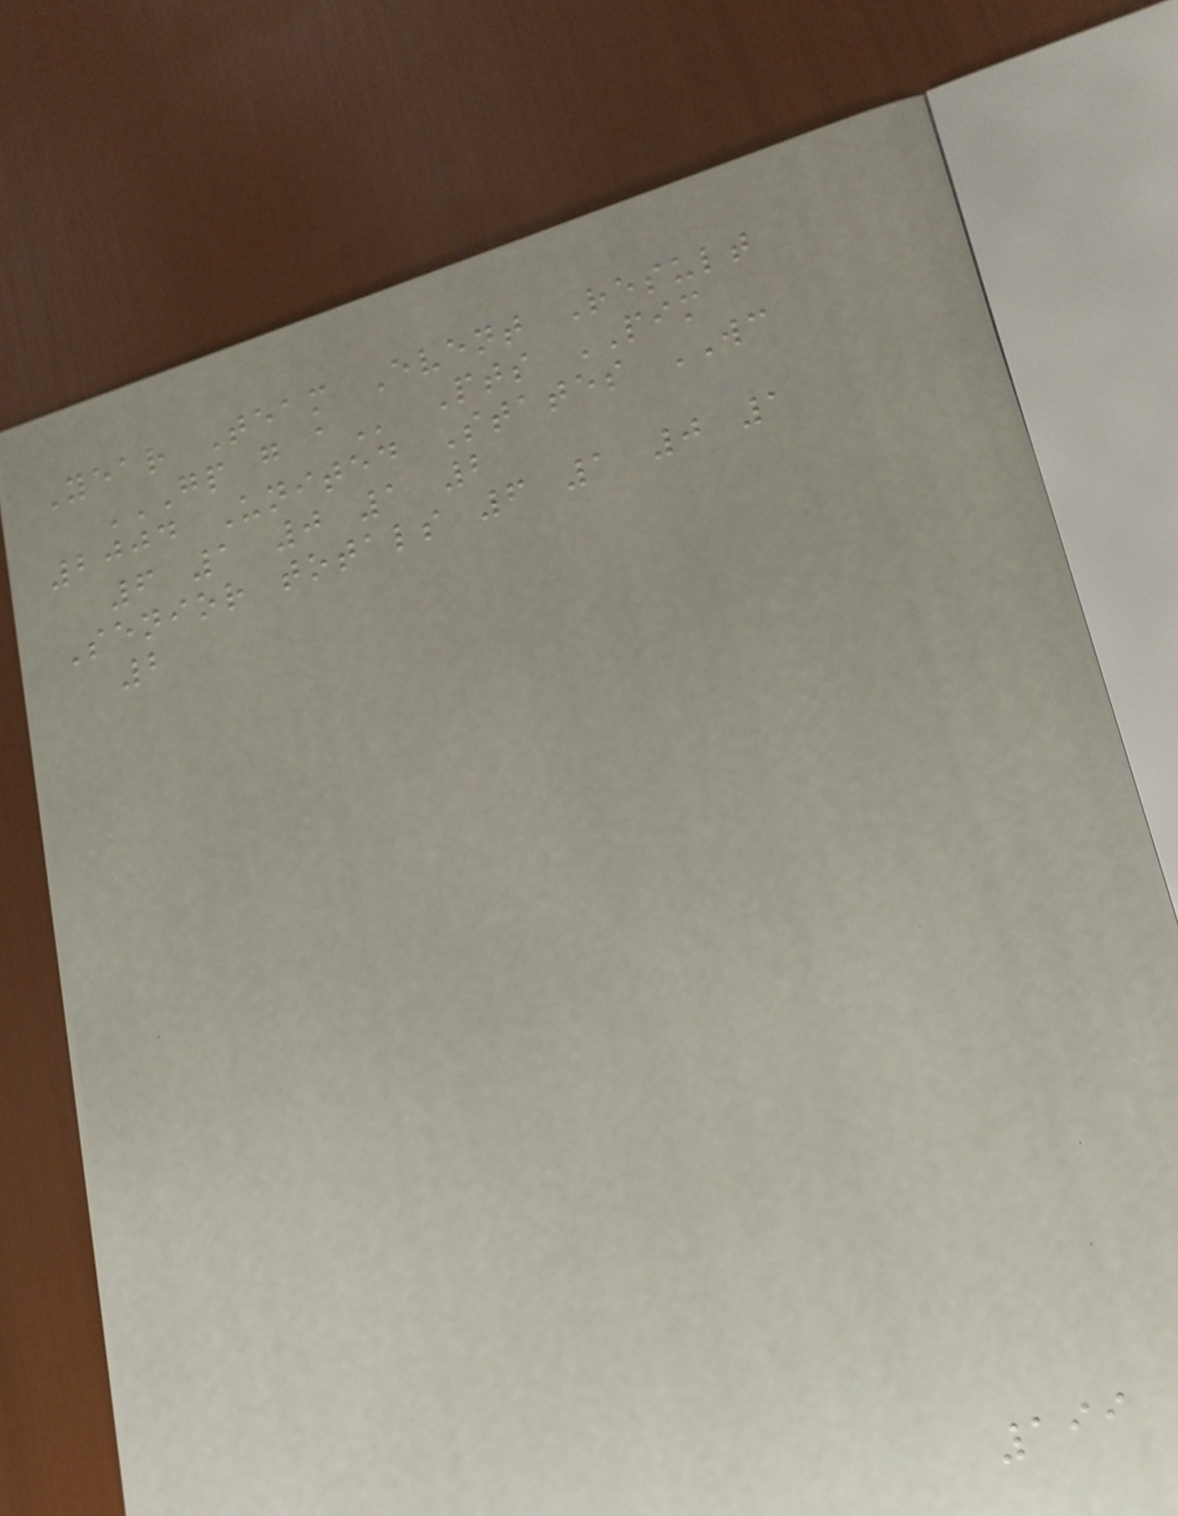Year Team Event Result
GP G A Pts PIM
2004 United States WC
6 1 0 1 2
Senior totals 6 1 0 1
2
199
